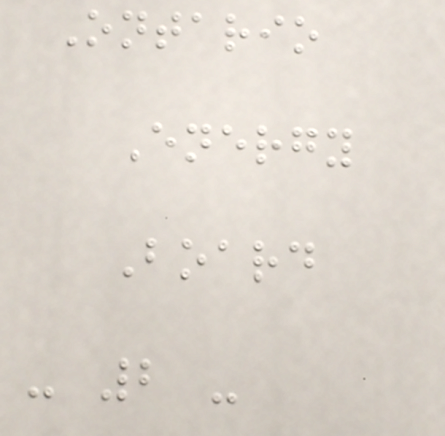Ontario
Energy
Board
- 2 -
